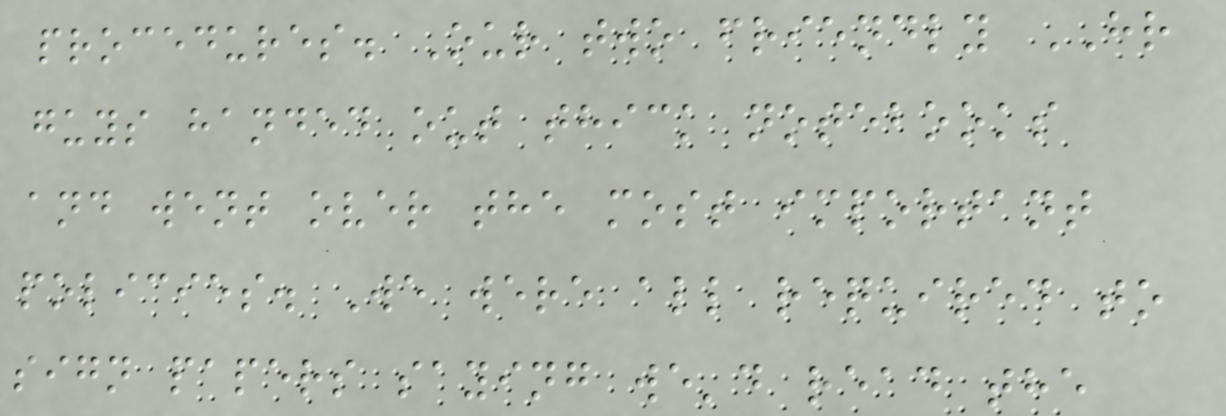procedures. Our two friendly HR
guys handed out thick notebooks
and went over the most important
policies. We were all required to
sign papers saying we'd read the
